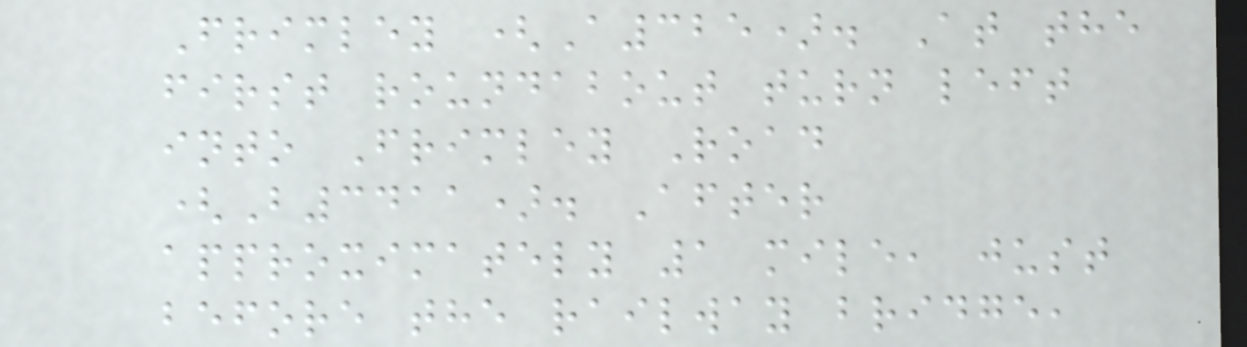Frimley (A325). At the
first roundabout turn left
into Frimley Road
(B3411). After
approximately 1 mile, just
before the railway bridge,
